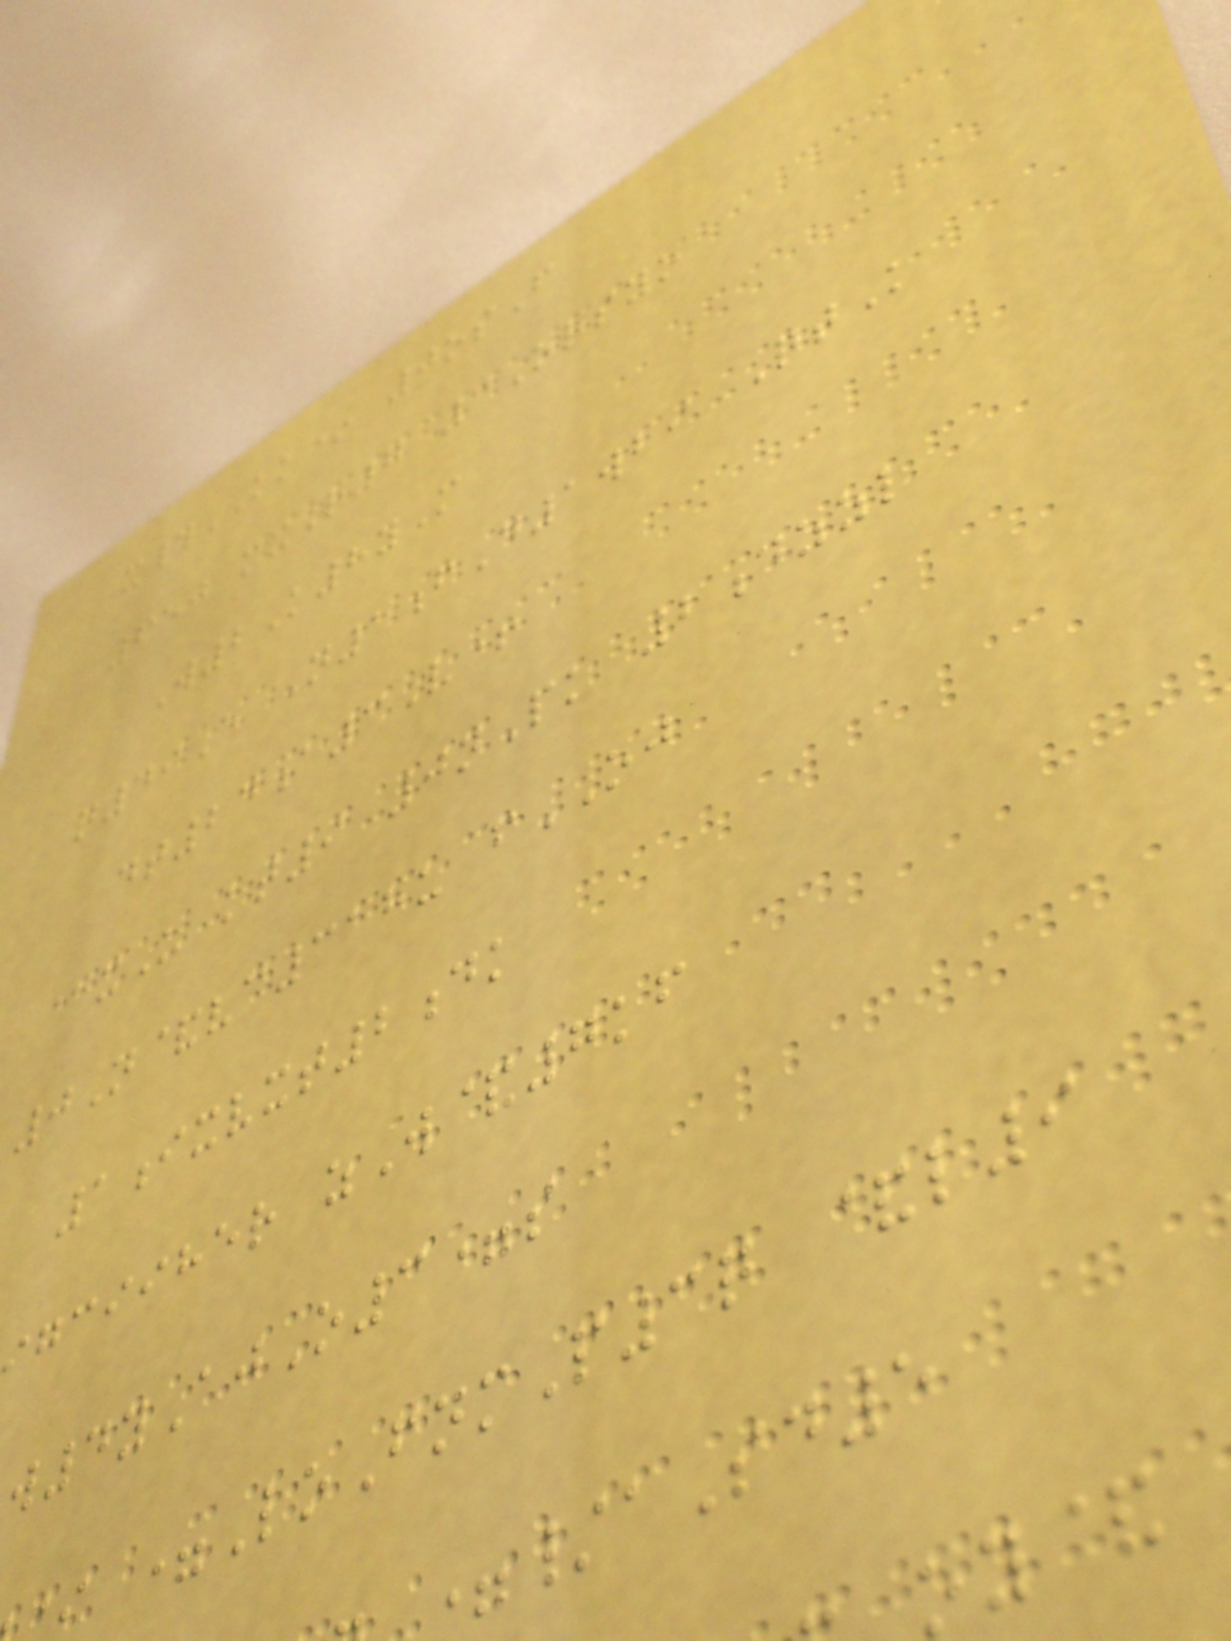x#KK* 0osF
650 mxR7 3Orsyo
W2K8yM
q49E N1fD1wbi QtK
dt24a3V+
@xU kt9 0nPk 2dzzl
0N&vc318u fOJ
1ixvxt2dk
gciiher zW&7kf
w4yAjO3=s
=LoFnmP3q &l9
=/aSd5
